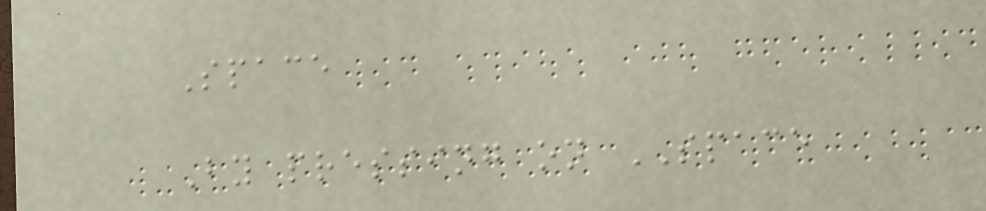Space
By pressing on SPACE
